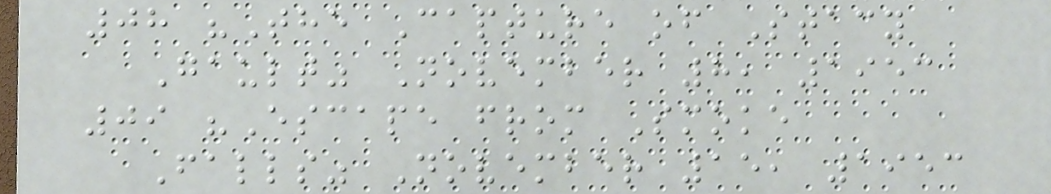08 "The Capture of Stacy
Gault" November 8, 1953
09 "Escape from Smoke
Falls" November 15, 1953
